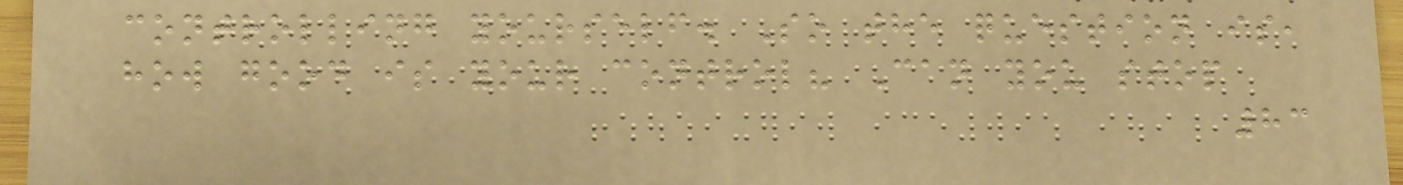controlling yourself. So the question is,
how good is your control? Can you stop
83
